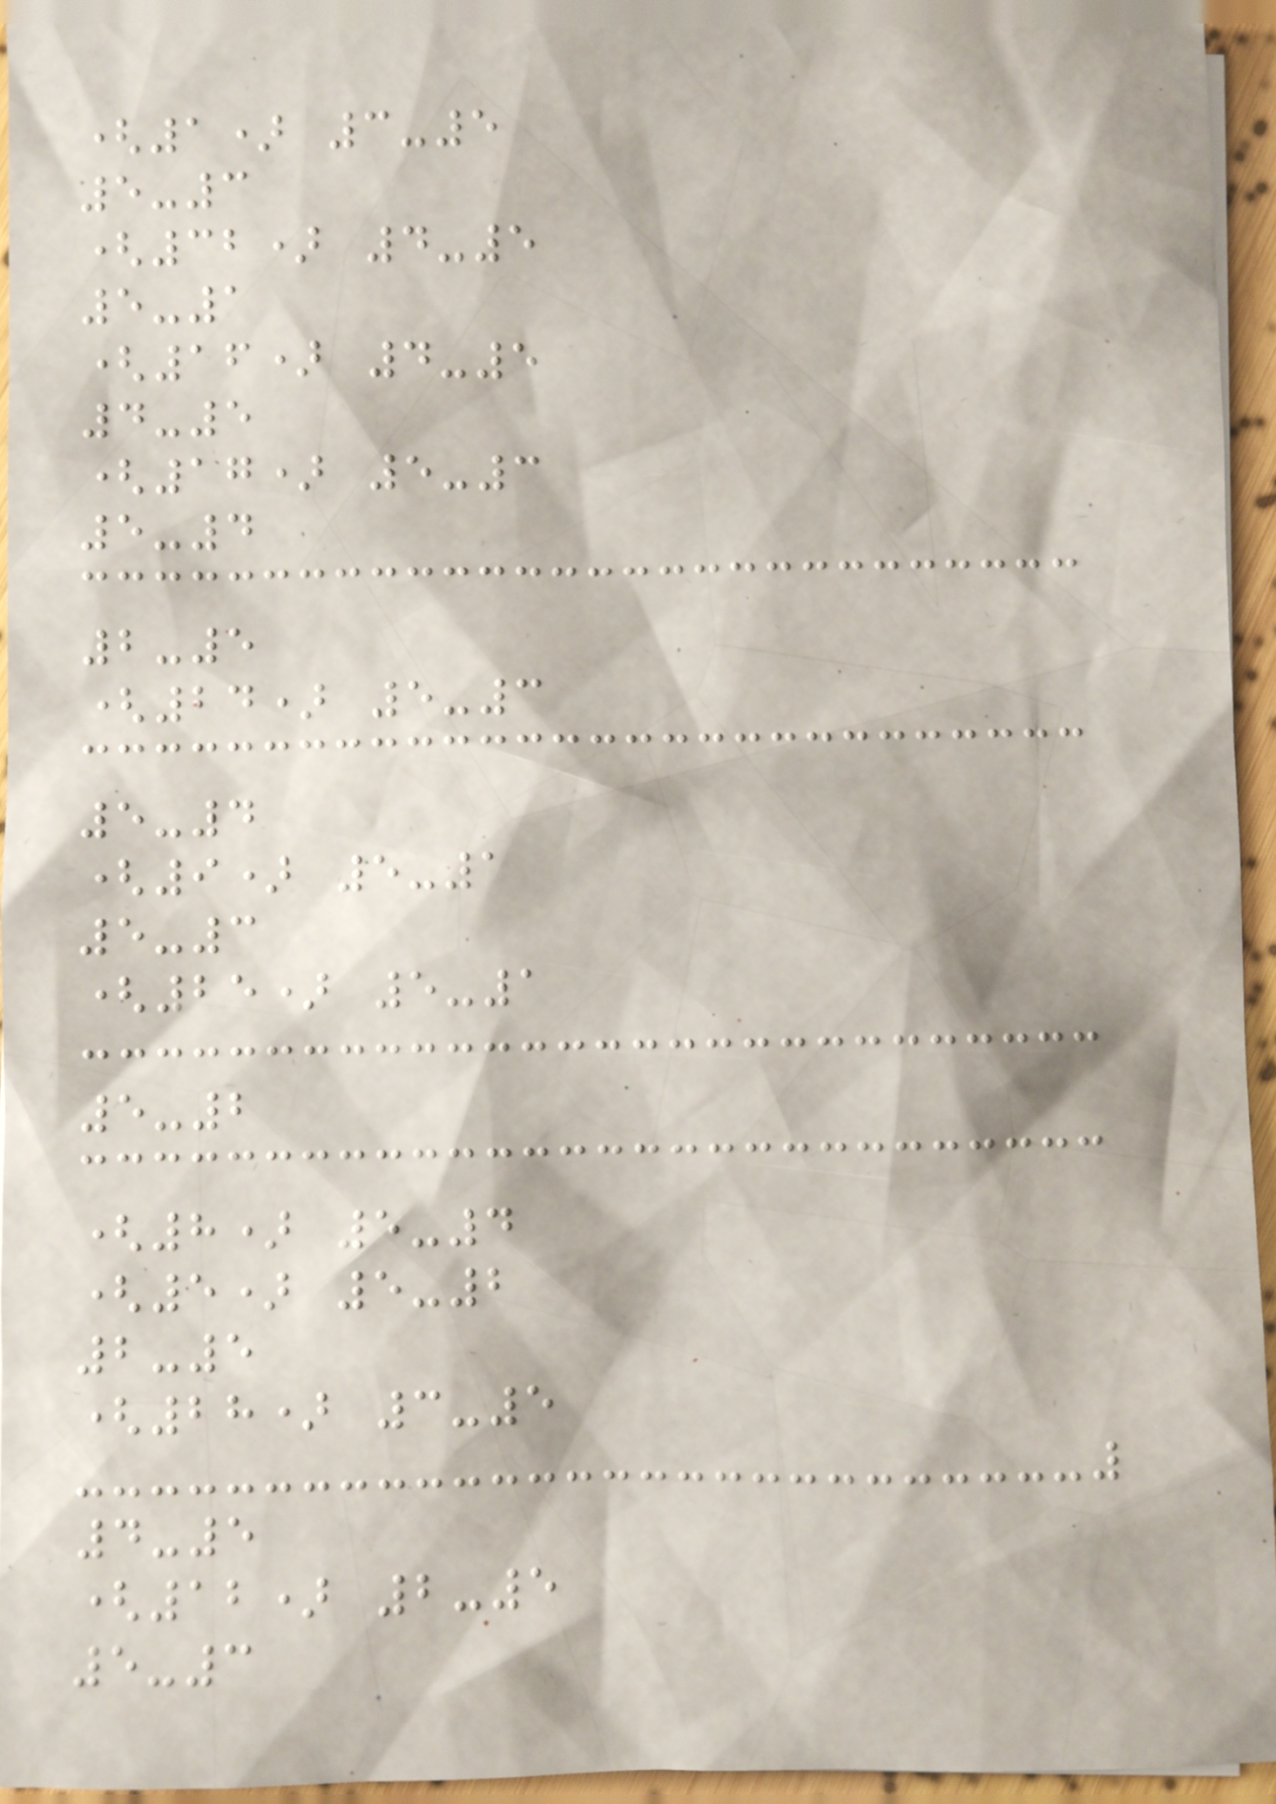(1) 3-5
5-3
(32) 4-5
5-1
(16) 4-5
4-5
(17) 5-3
5-4
2-5
(24) 5-3
5-4
(9) 5-1
5-3
(25) 5-1
5-2
(8) 5-4
(5) 5-2
2-5
(28) 3-5
4-5
(12) 2-5
5-3
